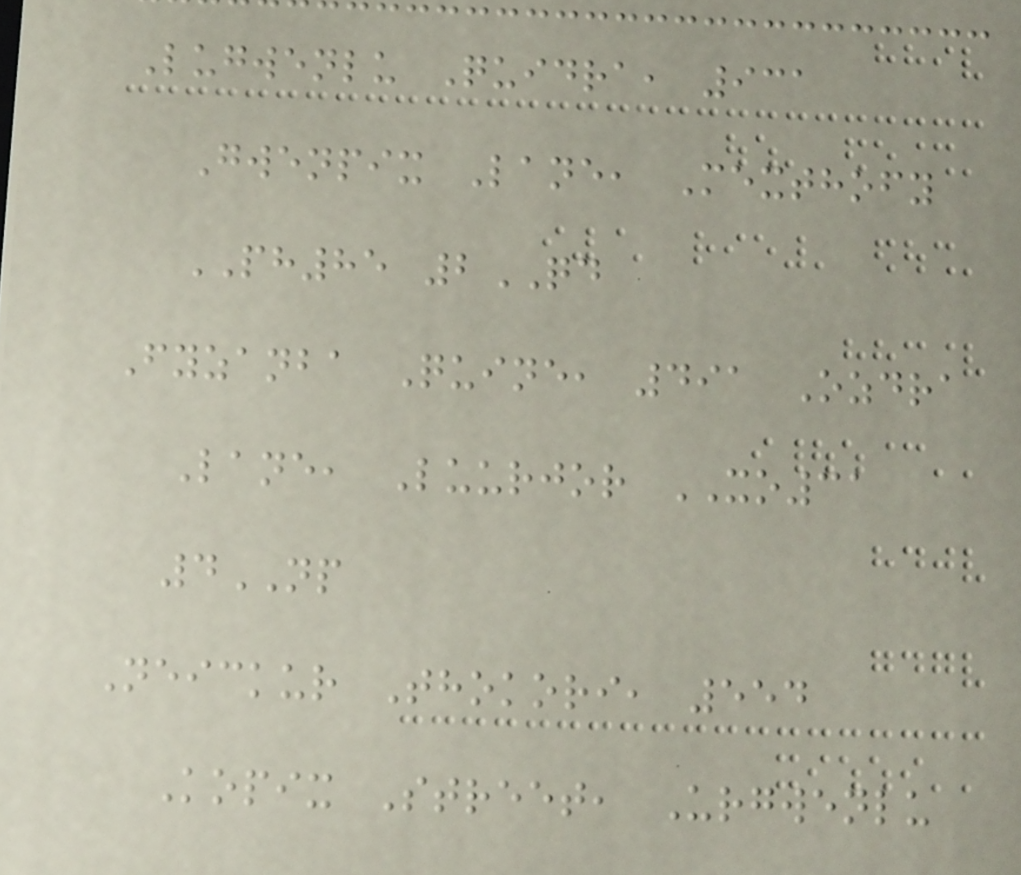Lugwenlu Quidra, 931
Gwenpix Lane, Mexthofy
PH85 2QD
Fyzanba Quine, 491 Ozdra
Lane, Luurjor XO31
4NP
Neickur Thokori, 554
Kopix Street, Urgwenlu
